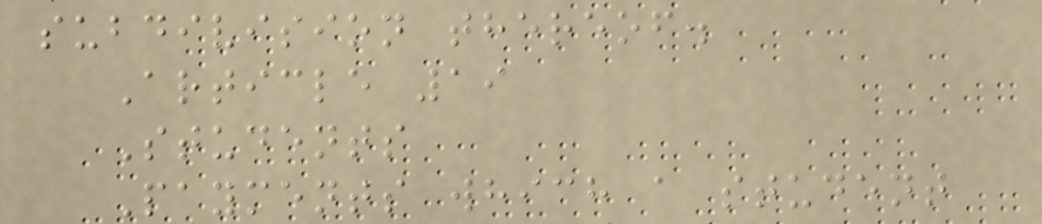subdivision thereof.
Article 19
Students
Payments which a student
